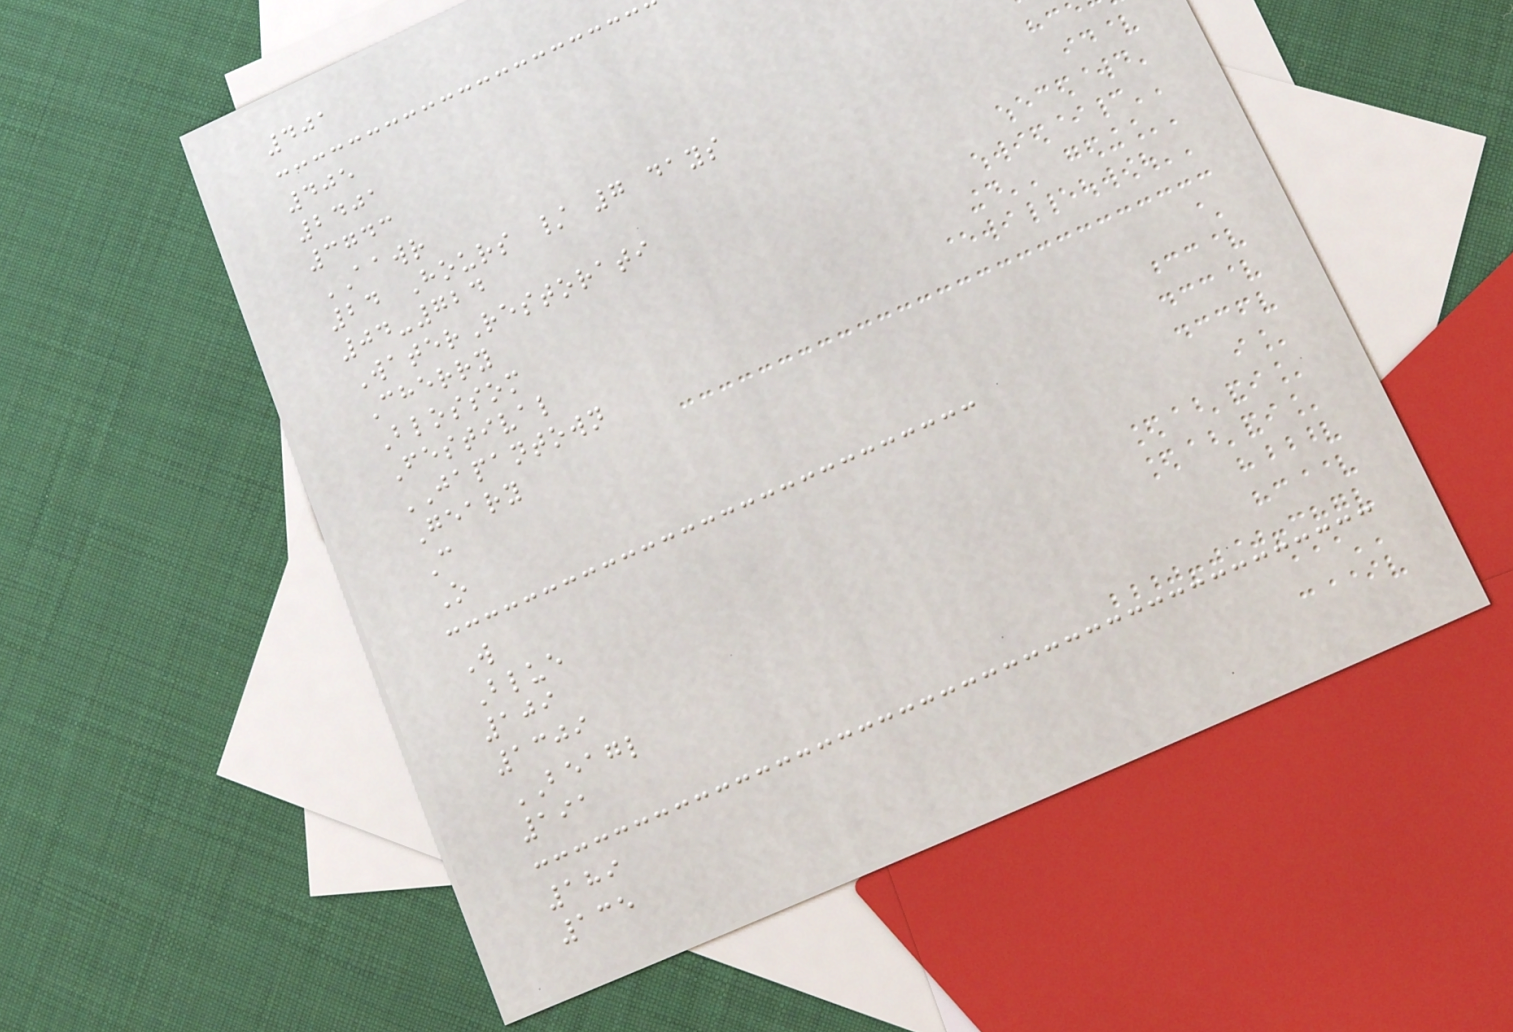401
405
2401
3743
AAWR
24 Hours / 7 days
04-724
WaterRestorati
Cherry
Blossom
Festival
JAPANTOWN
Geary
C
O
W
Blue
109
1309
BEAGL
191
189
135
